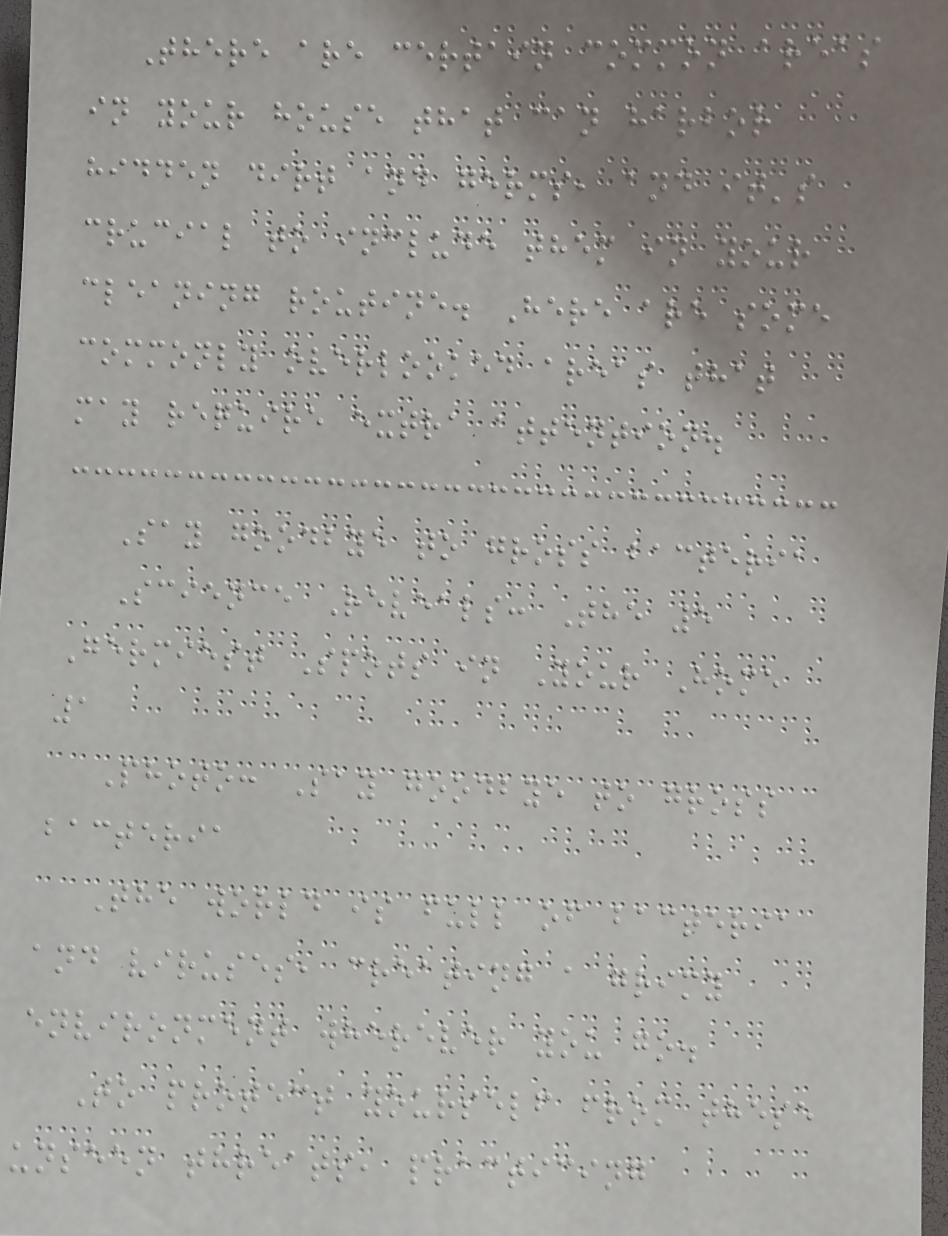There are certain common areas
in your house that can harbor
hidden dirt and germs, and it's
crucial to include them in your
cleaning routine. Here are some
commonly overlooked areas that
may require extra attention.
Say goodbye to gross bacteria
Science Reveals: The 5
Germiest Spots in Your Home
1
Photo: Say goodbye to gross
bacteria
The world is full of bacteria
and viruses, creating a grimy
environment wherever you go.
To protect yourself from these
unseen threats, practicing
